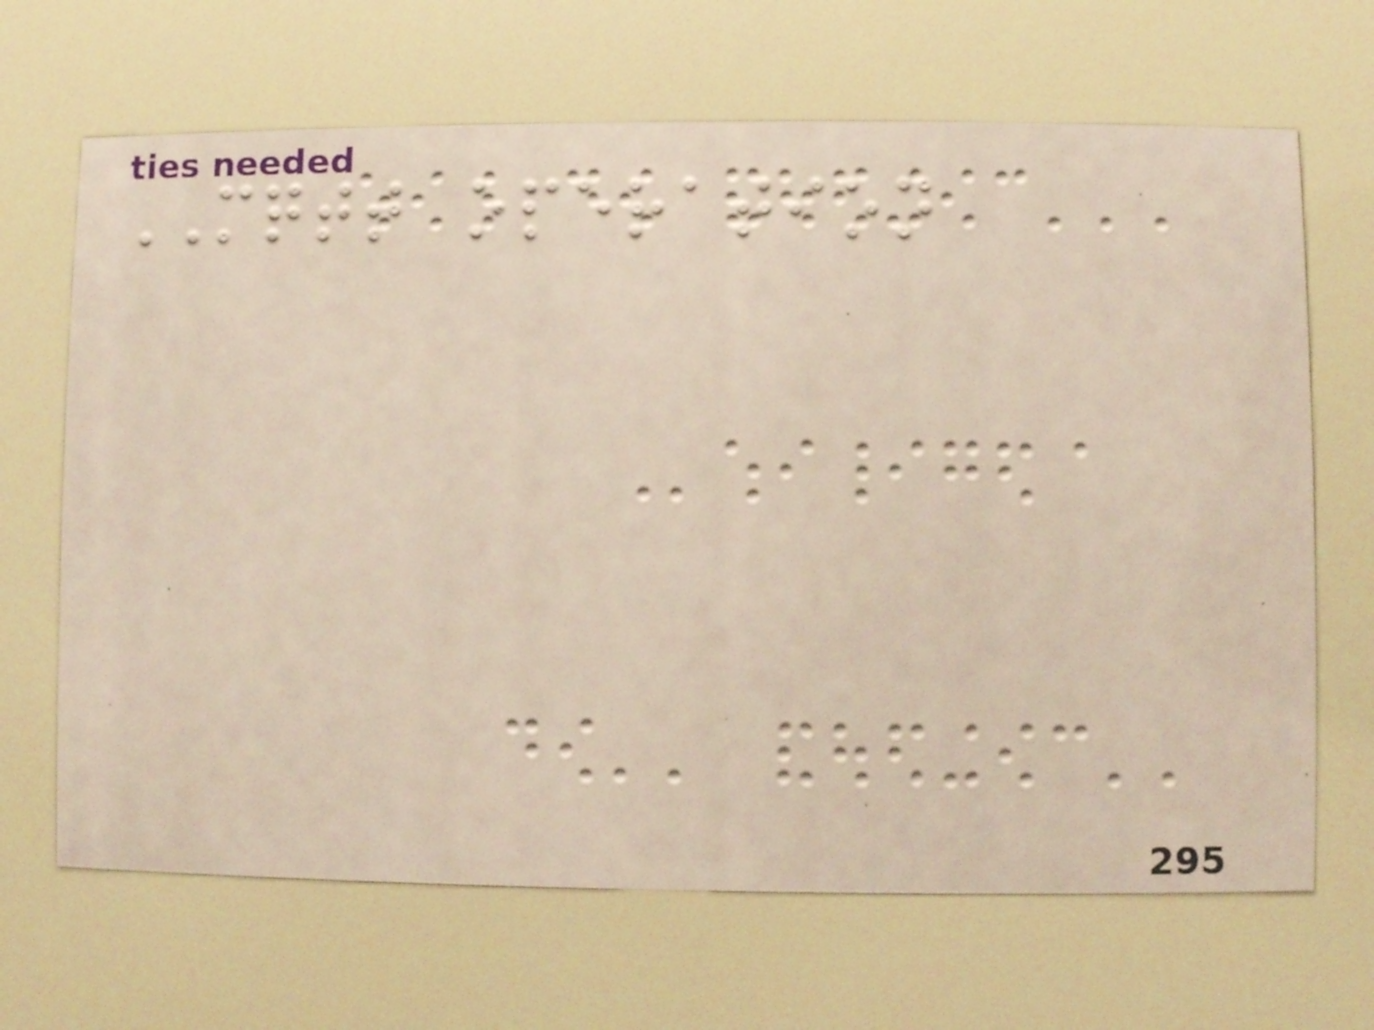MQTT operation
